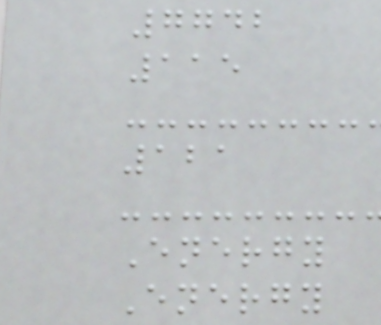7742
115
121
Energy
Energy
